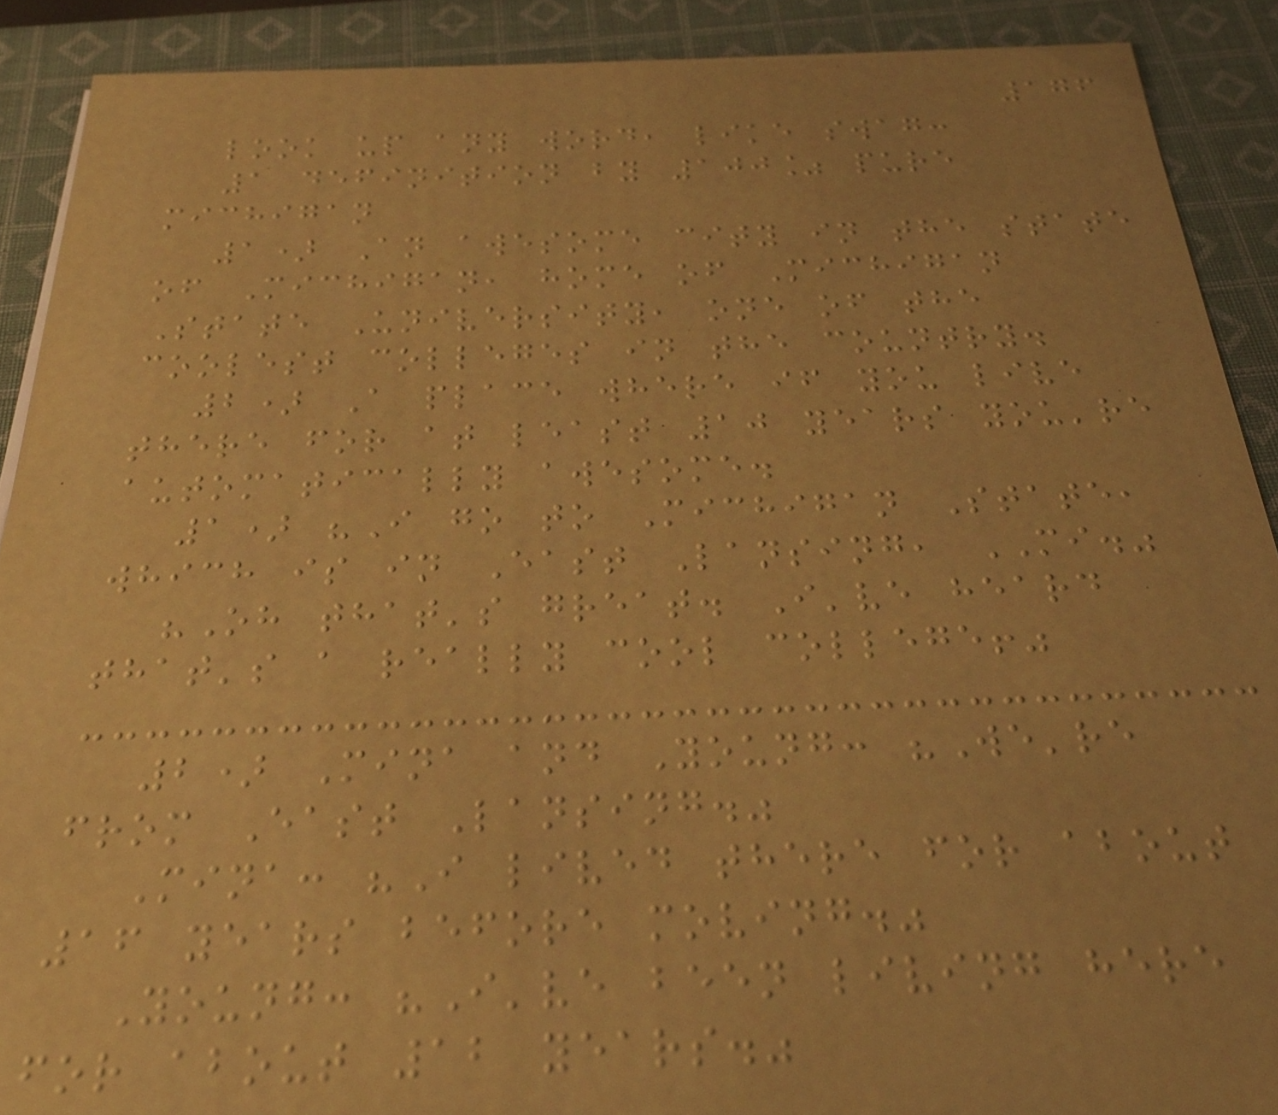176
look up any word, like swag:
1 definition by 100% pure
michigan
1) An awesome city in the state
of Michigan, home of Michigan
State University, one of the
coolest colleges in the country.
2) A place where if you live
there for at least 10 years you're
automatically awesome.
1) "I go to Michigan State,
which is in East Lansing, MI."
"Oh that's great. I've heard
that's a really cool college!"
2) Mina and Young: "We're
from East Lansing."
Mina: "I lived there for about
16 years before moving."
Young: "I've been living here
for about 12 years."
